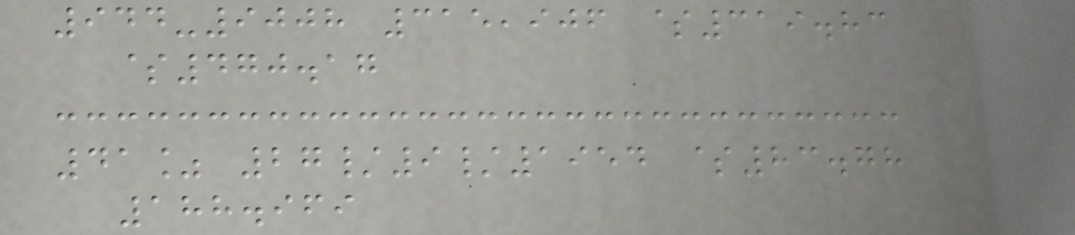944-9008 315,906 $319.83
$470.17
41% 27/9/1954 $83.78
188.969
